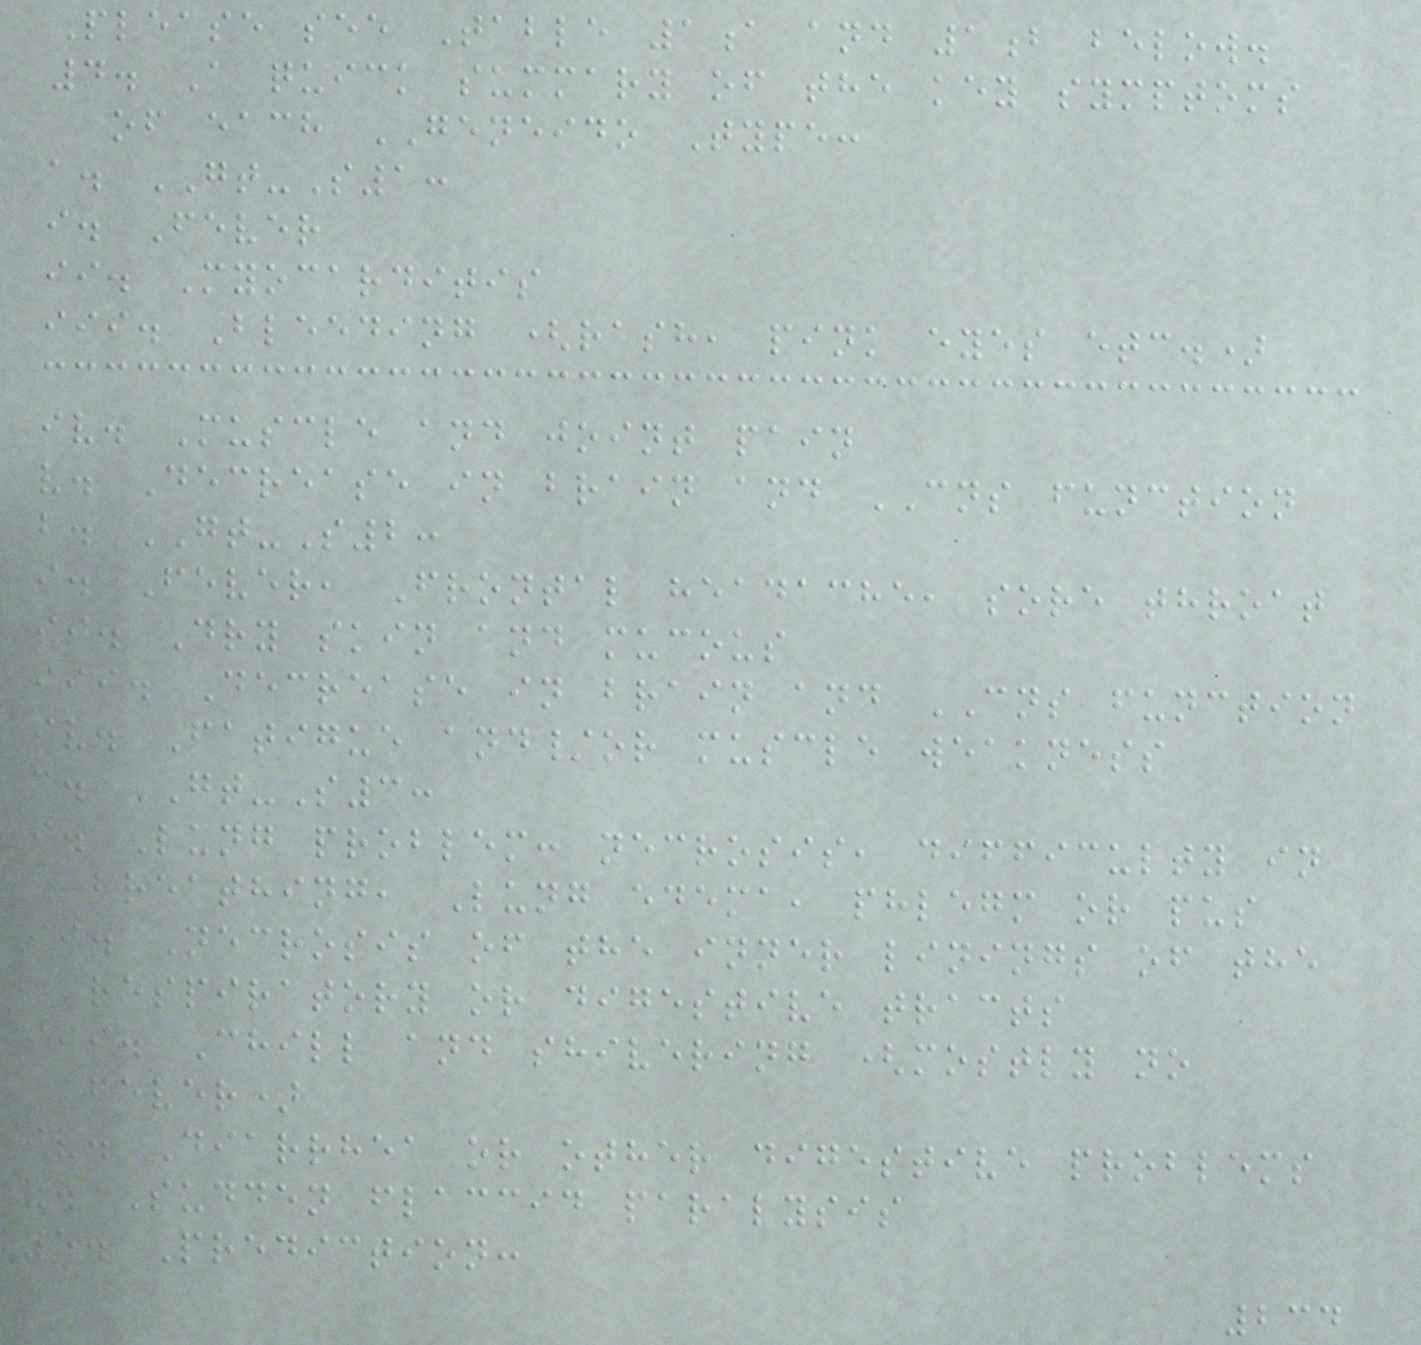Please see Table 1a and 1b below.
4. A quick summary of the key symptoms
of each GENEIDO Type:
a. GT-S1:
i. Fever
ii. Myocarditis
iii. Bleeding (rash, pink eyes etc.)
iv. Muscle and joint pain
v. Decrease in brain and CNS function
b. GT-S2:
i. Fever, Frontal headache, sore throat
ii. Dry skin and mucous
iii. Decrease in brain and CNS function
iv. Fatigue and/or muscle weakness
c. GT-S3:
i. Lung problem: necrosis, difficulty in
breathing, Lung edema, phlegm or pus
ii. Necrosis of the inner linings of the
respiratory or digestive tracts
iii. Chill and shivering (mostly no
fever)
iv. Diarrhea or other digestive problems
v. Sudden flaccid paralysis
5. Prediction:
234
